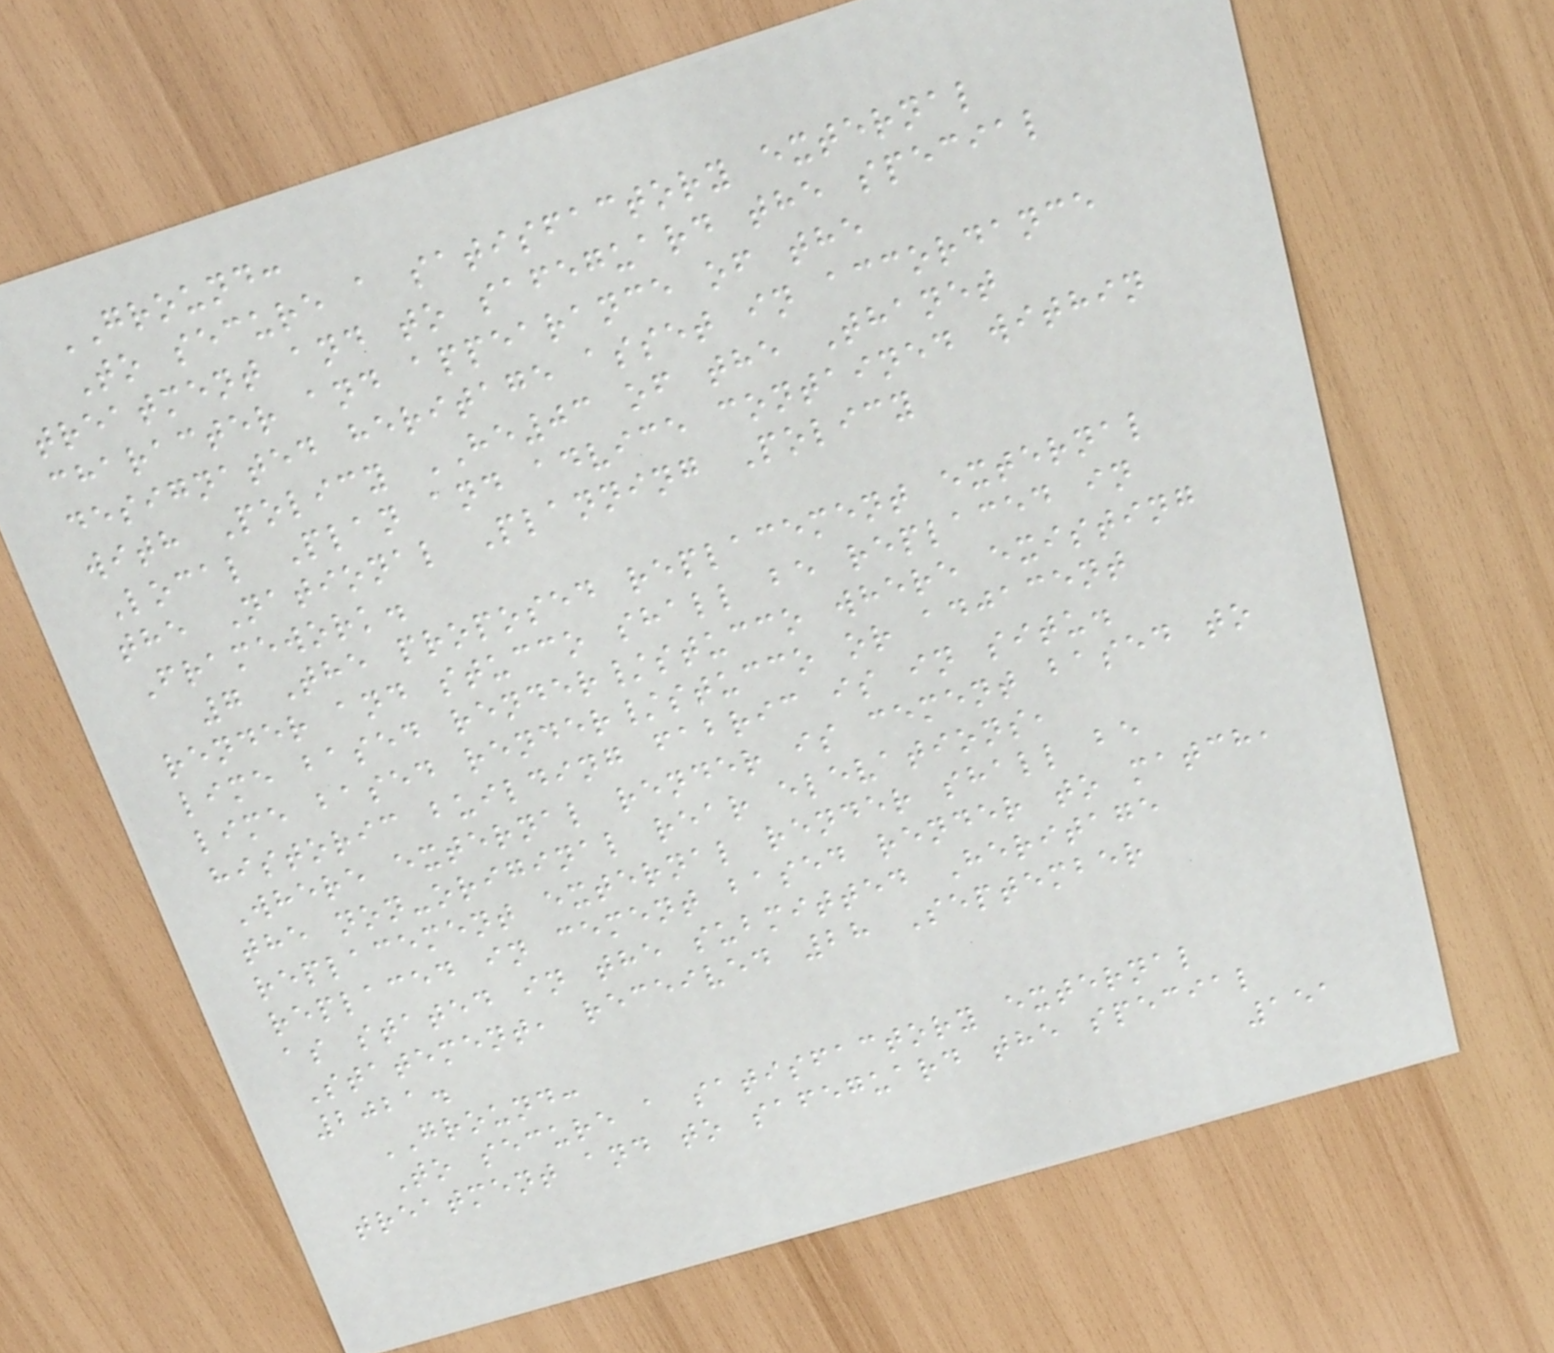GROUND:
To secure a satisfactory external
treatment and to safeguard the special
character and appearance of the
designated heritage asset in accordance
with Policy HE03 of the Thanet
Local Plan and advice contained within
the National Planning Policy
Framework.
7 The proposed replacement external
render and stucco shall be replaced in
lime based render/stucco where existing
lime based render/stucco or adjacent
historic building fabric is in situ.
Where external render is cement based to
the non-original rear elevations,
replacement external render shall be
replaced in cement based render to match,
as stated in the submitted Heritage
Statement, received 28 September
2021.
GROUND:
To secure a satisfactory external
treatment and to safeguard the special
151
